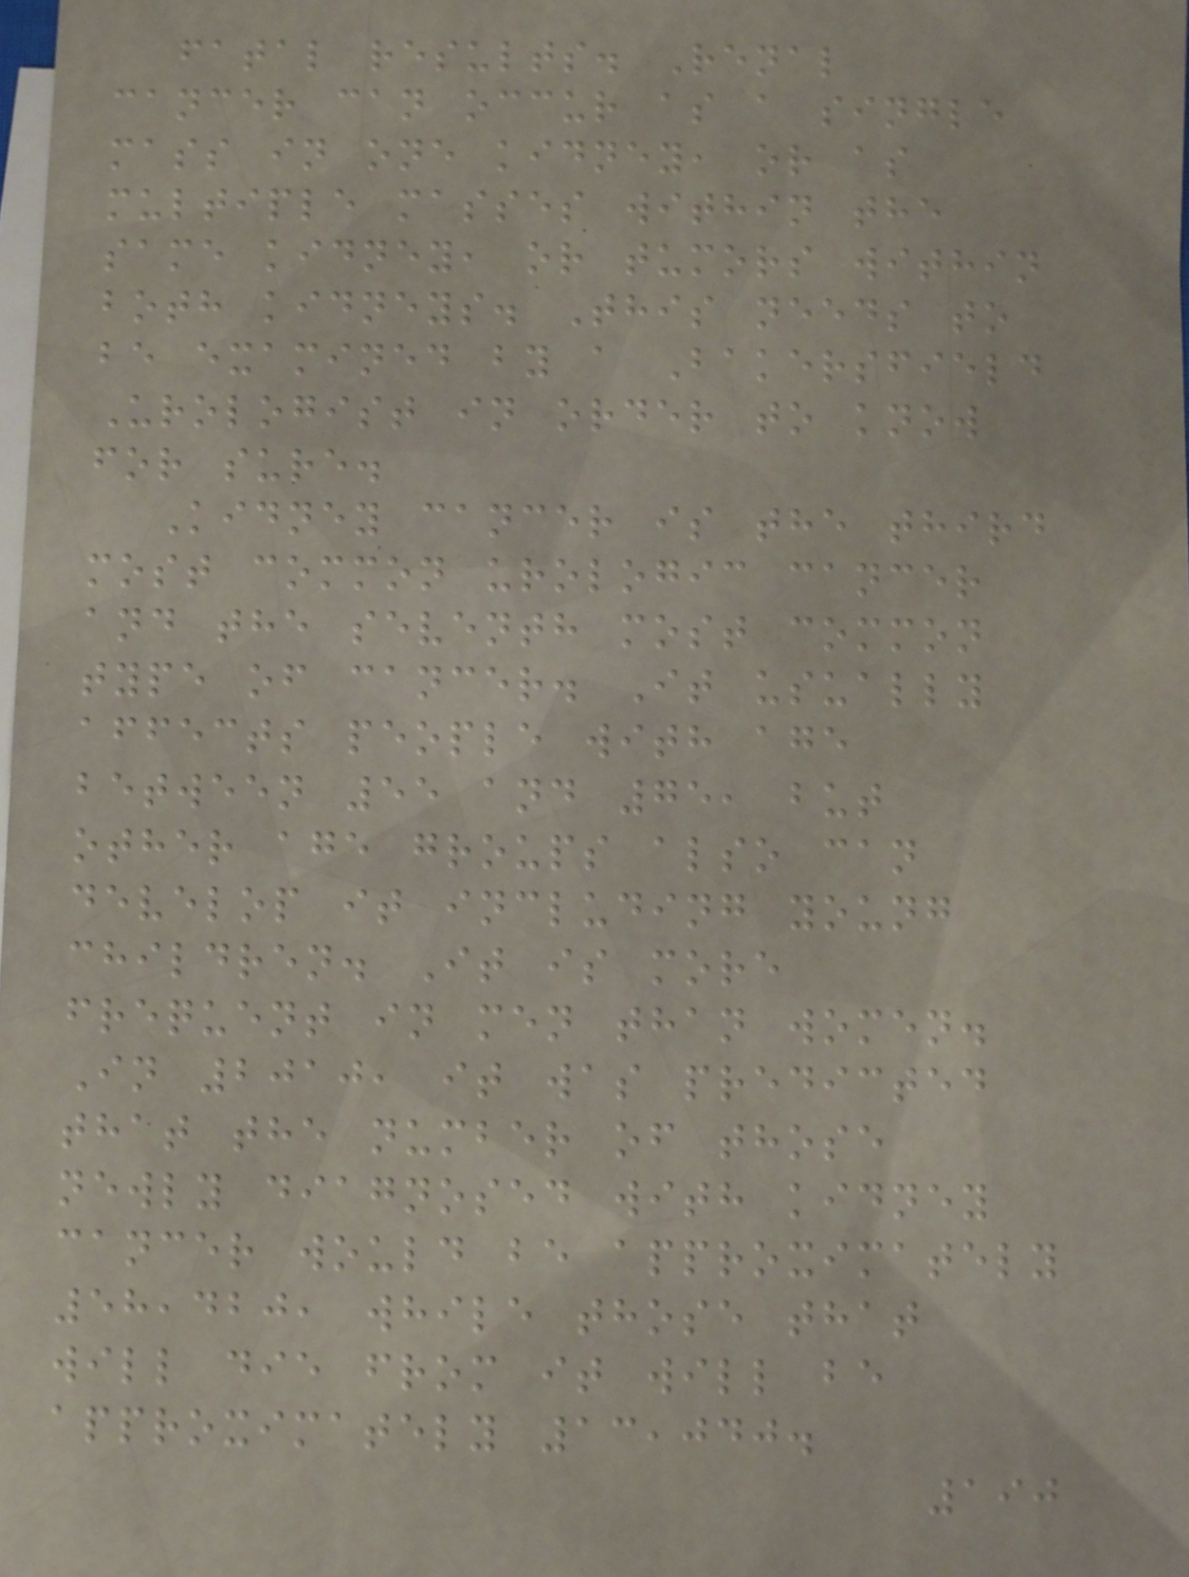fatal results. Renal
cancer can occur as a single
mass in one kidney, or as
multiple masses within the
same kidney, or tumors within
both kidneys. This needs to
be examined by a Bakersfield
Urologist in order to know
for sure.
Kidney cancer is the third
most common urologic cancer
and the seventh most common
type of cancer. It usually
affects people with age
between 55 and 75, but
other age groups also can
develop it including young
children. It is more
frequent in men than women.
In 2010, it was predicted
that the number of those
newly diagnosed with kidney
cancer would be approximately
58,420, while those that
will die from it will be
approximately 13,040.
190
